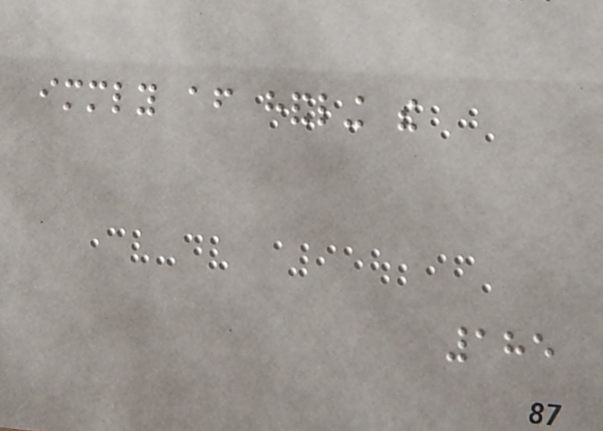immediately after handling the
185
